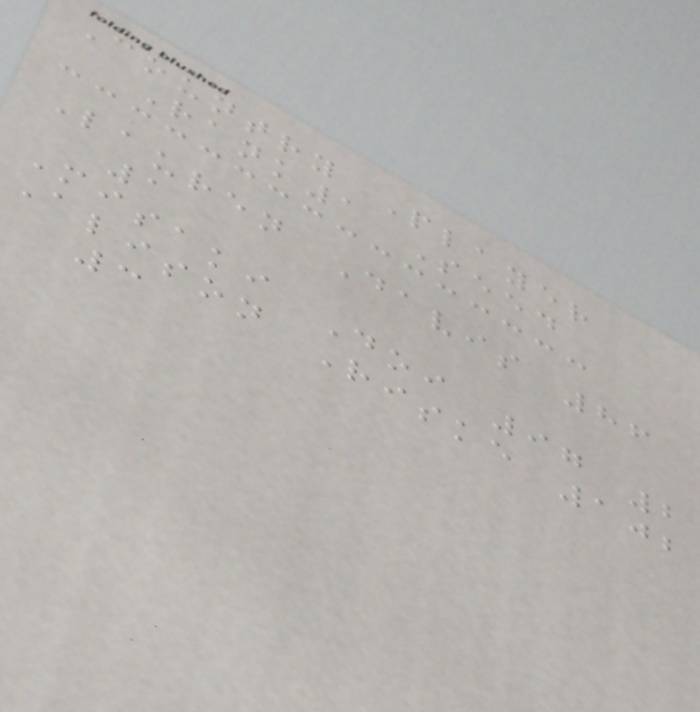Country Player
Rank1 Seed
Lauren Davis 86
1
Misaki Doi 97 2
Alison Riske 102
3
